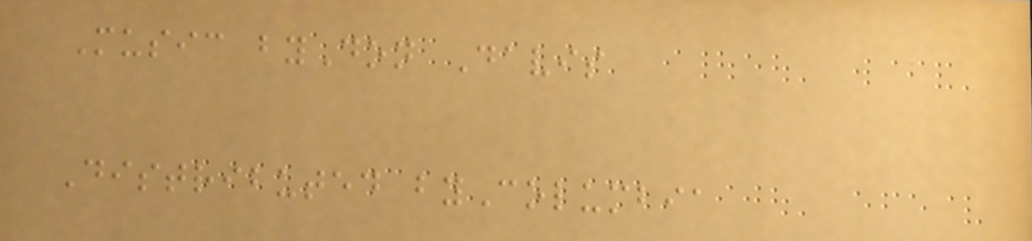Music byDon Davis
Distributed byColumbia
